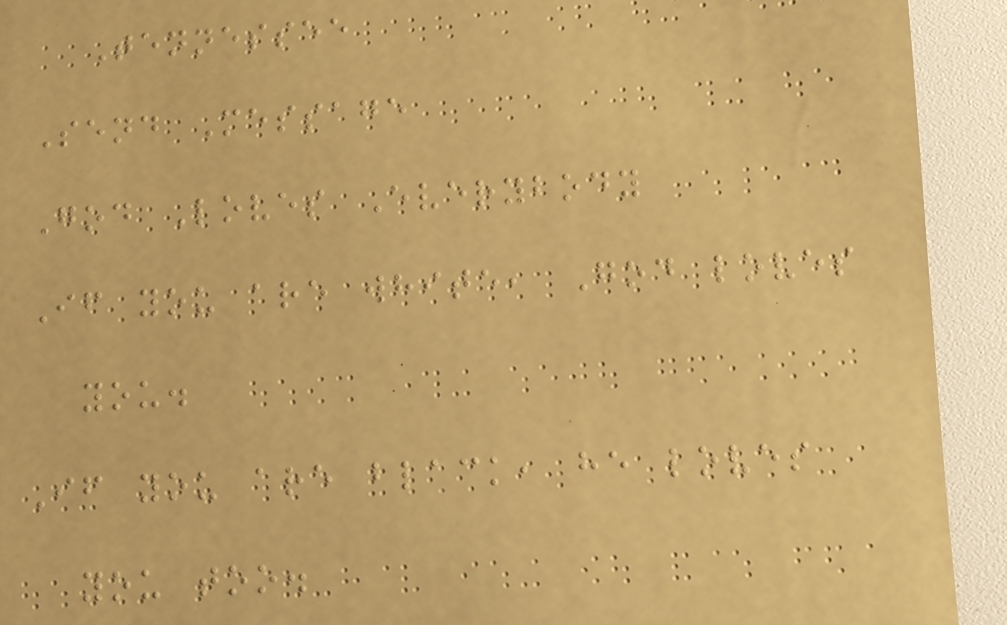Tennessee
Send Message
God Loves Everybody
If you are white, God loves
you.
If you are black, he loves
you too.
